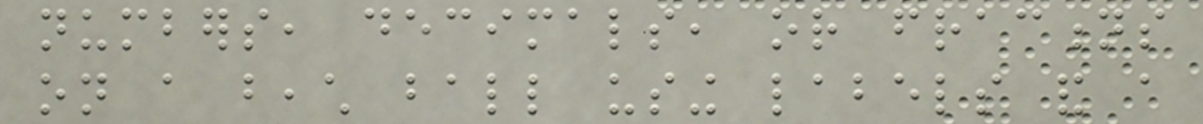numbers, decimals, or fractions
on a beach ball using labels and a
